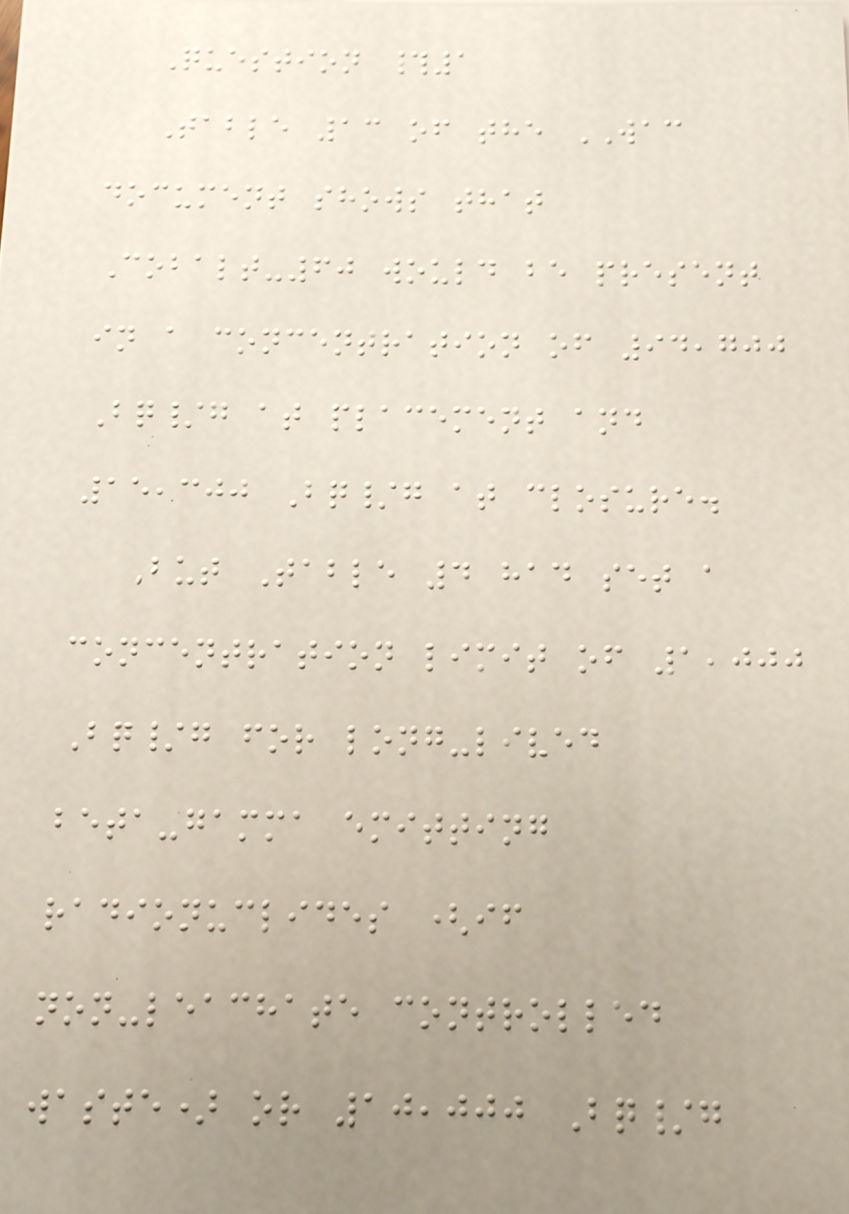Question #1
Table 13 of the WAC
document shows that
Cobalt-60 would be present
in a concentration of 94,700
Bq/g at placement and
15,300 Bq/g at closure.
But Table 4 had set a
concentration limit of 1,000
Bq/g for long-lived
beta-gamma emitting
radionuclides (if
non-leachate controlled
waste) or 10,000 Bq/g
